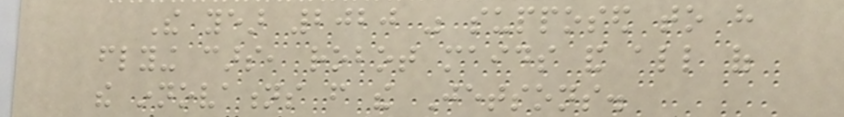The year 2020 was supposed to have
flying cars, robot maids and all of
the innovations from the Jetsons.
